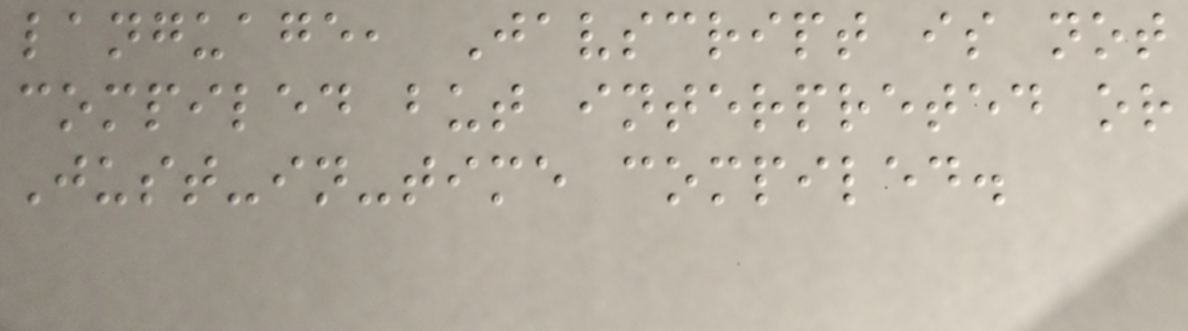language, Javscript is not
compiled but interpreted or
Just-in-time compiled.
